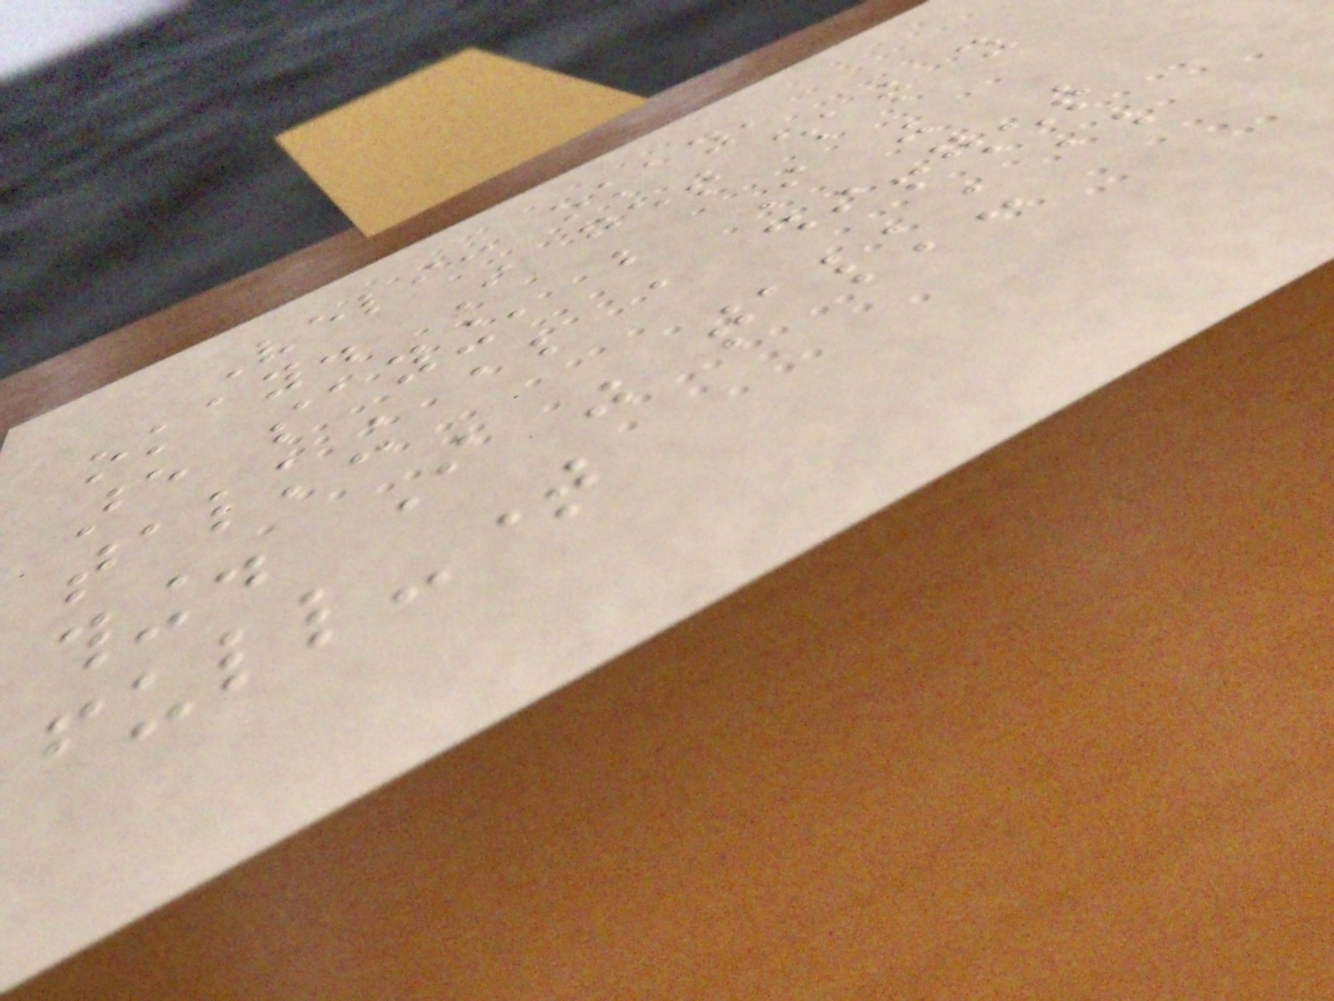Veli: okay,
okay. I get what you
are saying, but I was
talking about a different
thing. I was talking about
full-time
